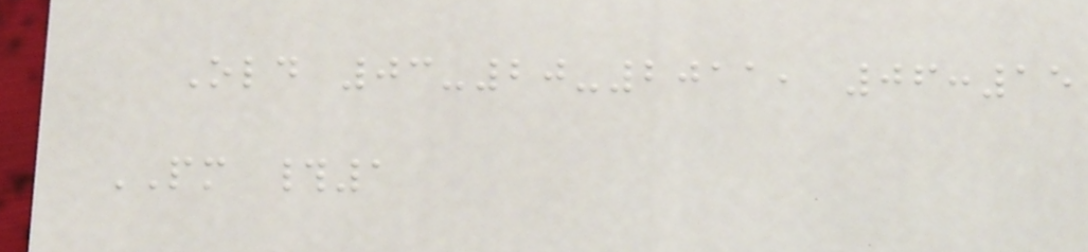Old 03-20-2011, 06:15
PM #1
